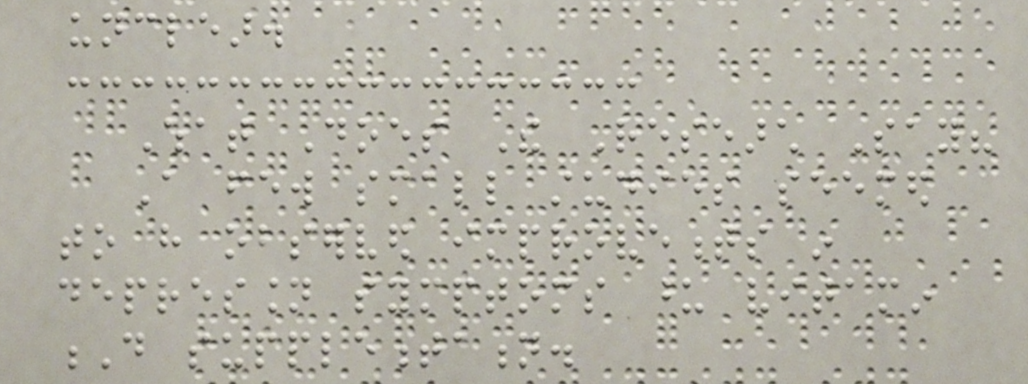unclear.
What Does The Research Say?
A few small studies seemed
to have observed improvements in
depression symptoms upon vitamin
D supplementation.
